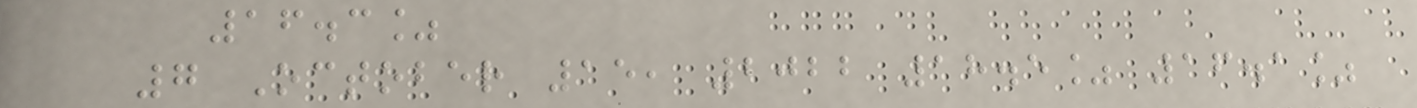16.3%
7 October 15, 2022 18.5% 16.1%
